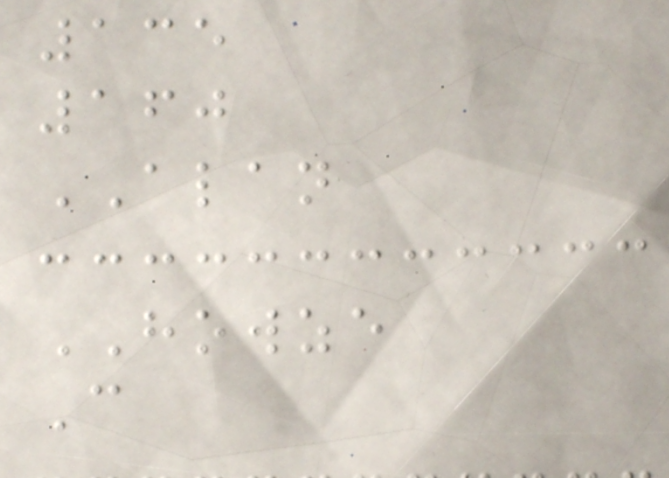135
160
ALAN
HOWZE
C
